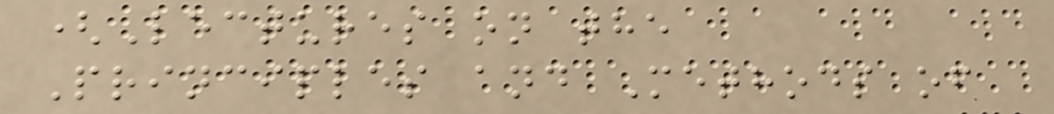(Lectures on the
Principles and Methods of
